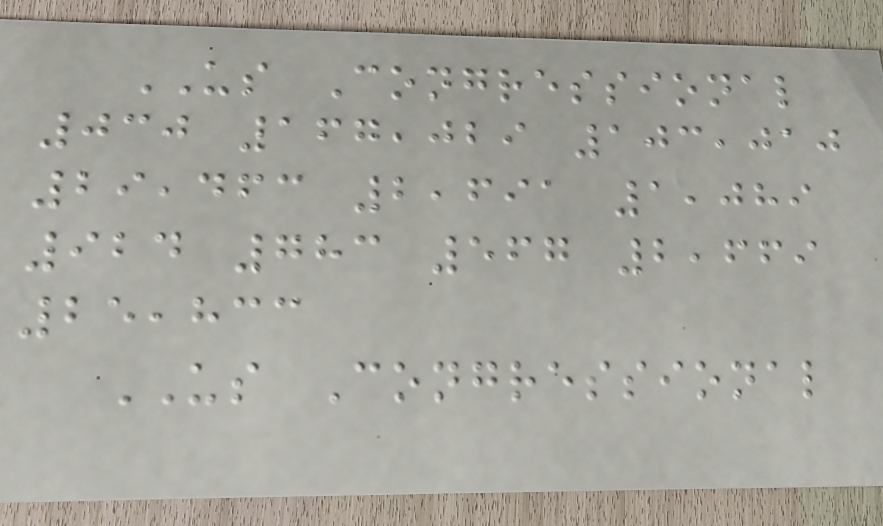US Congressional
030 167,029 103,010
29,463 2,691 1,089
924 783 567 2,669
25,833
US Congressional
